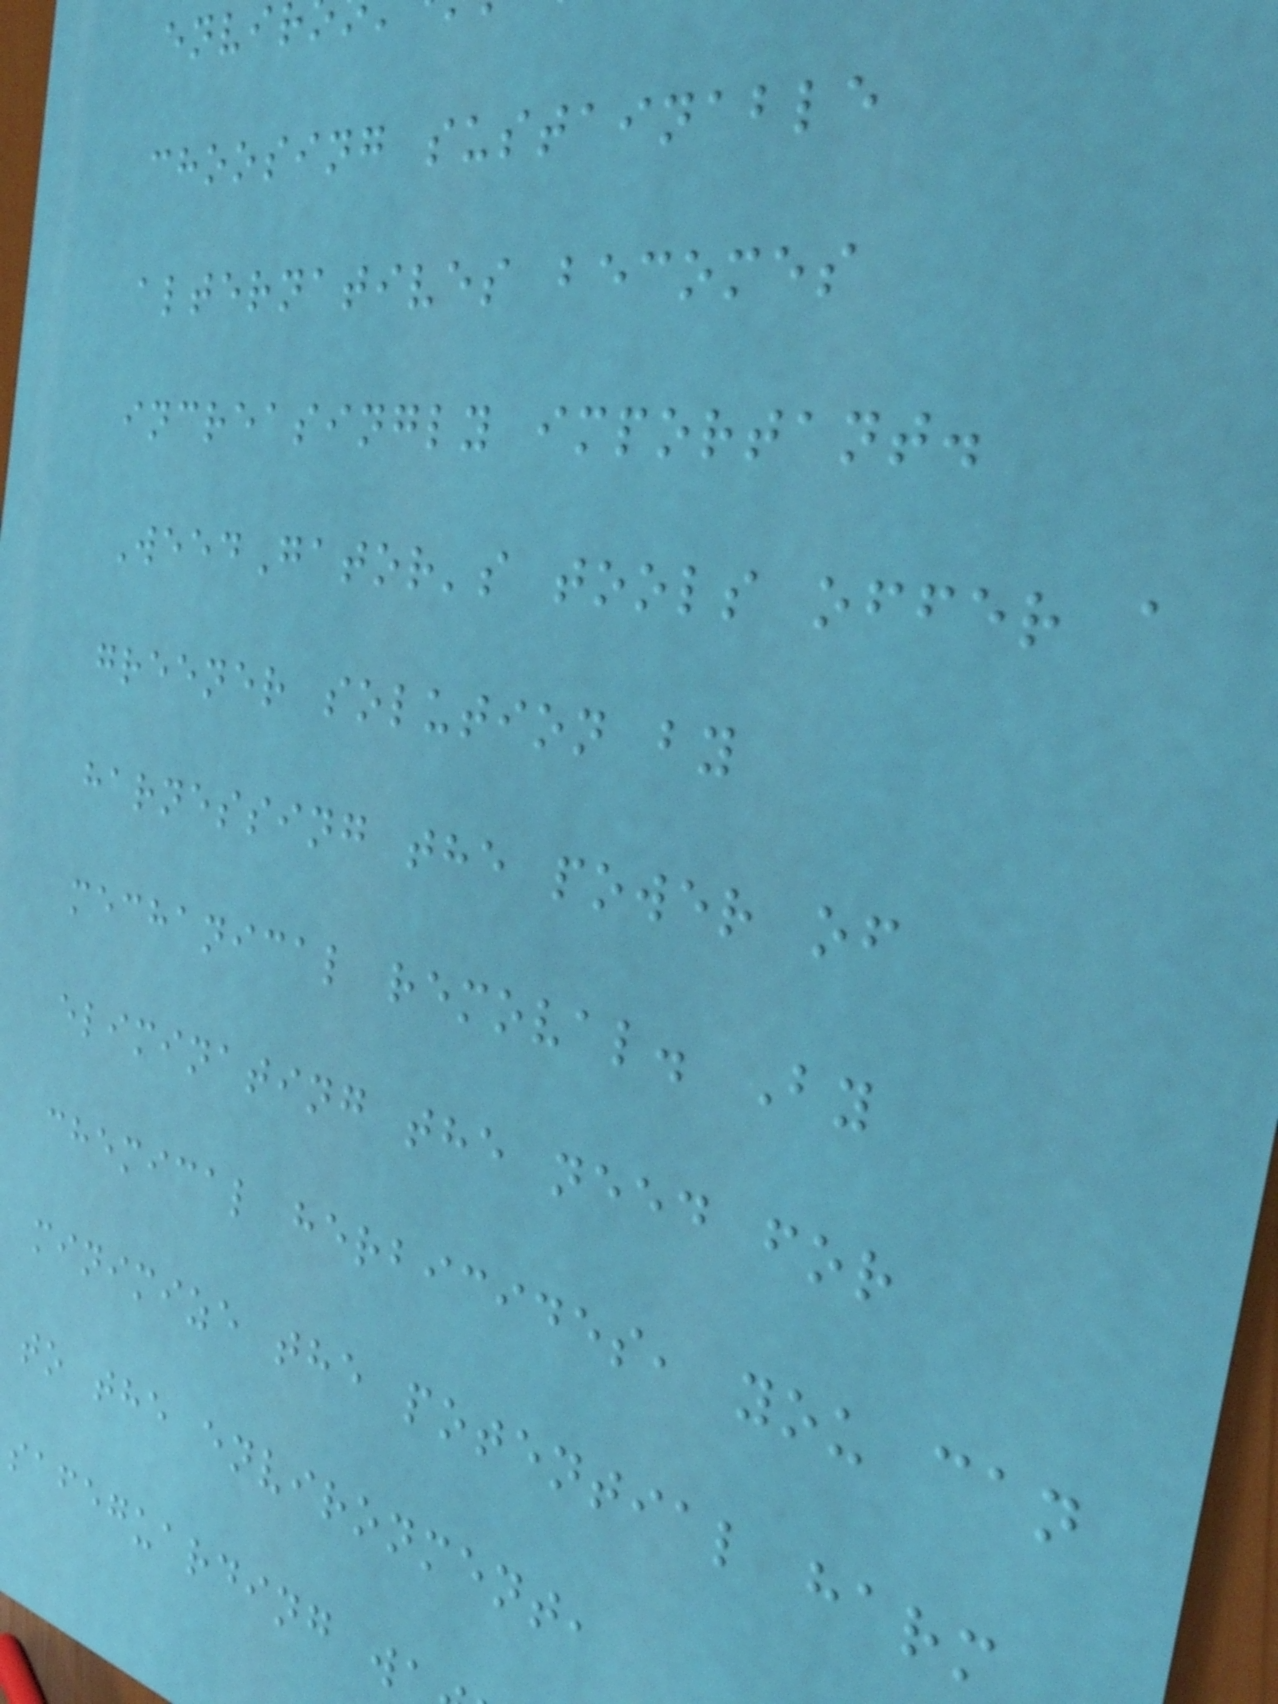choosing sustainable
alternatives becomes
increasingly important.
WeedGator's tools offer a
greener solution by
harnessing the power of
mechanical removal. By
eliminating the need for
chemical herbicides, you can
minimize the potential harm
to the environment,
safeguarding w
